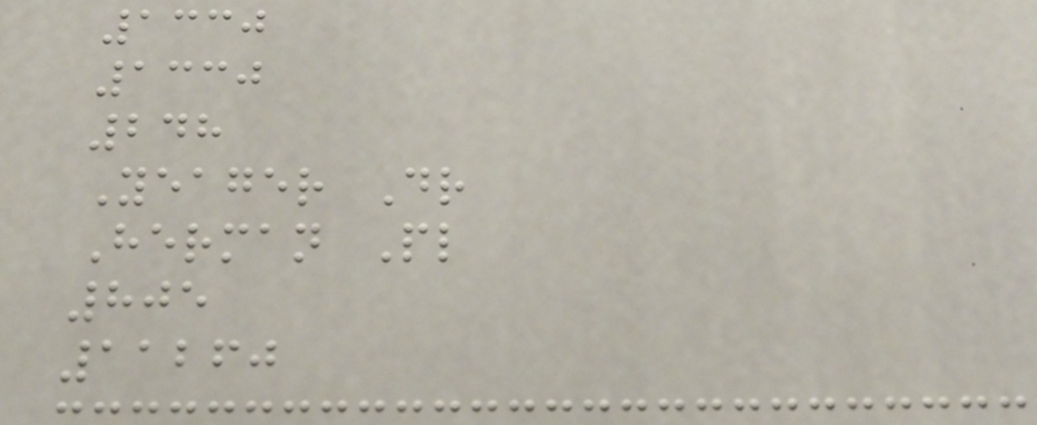1330
1330
248
Yeager Dr
Herman Pl
805
11260
